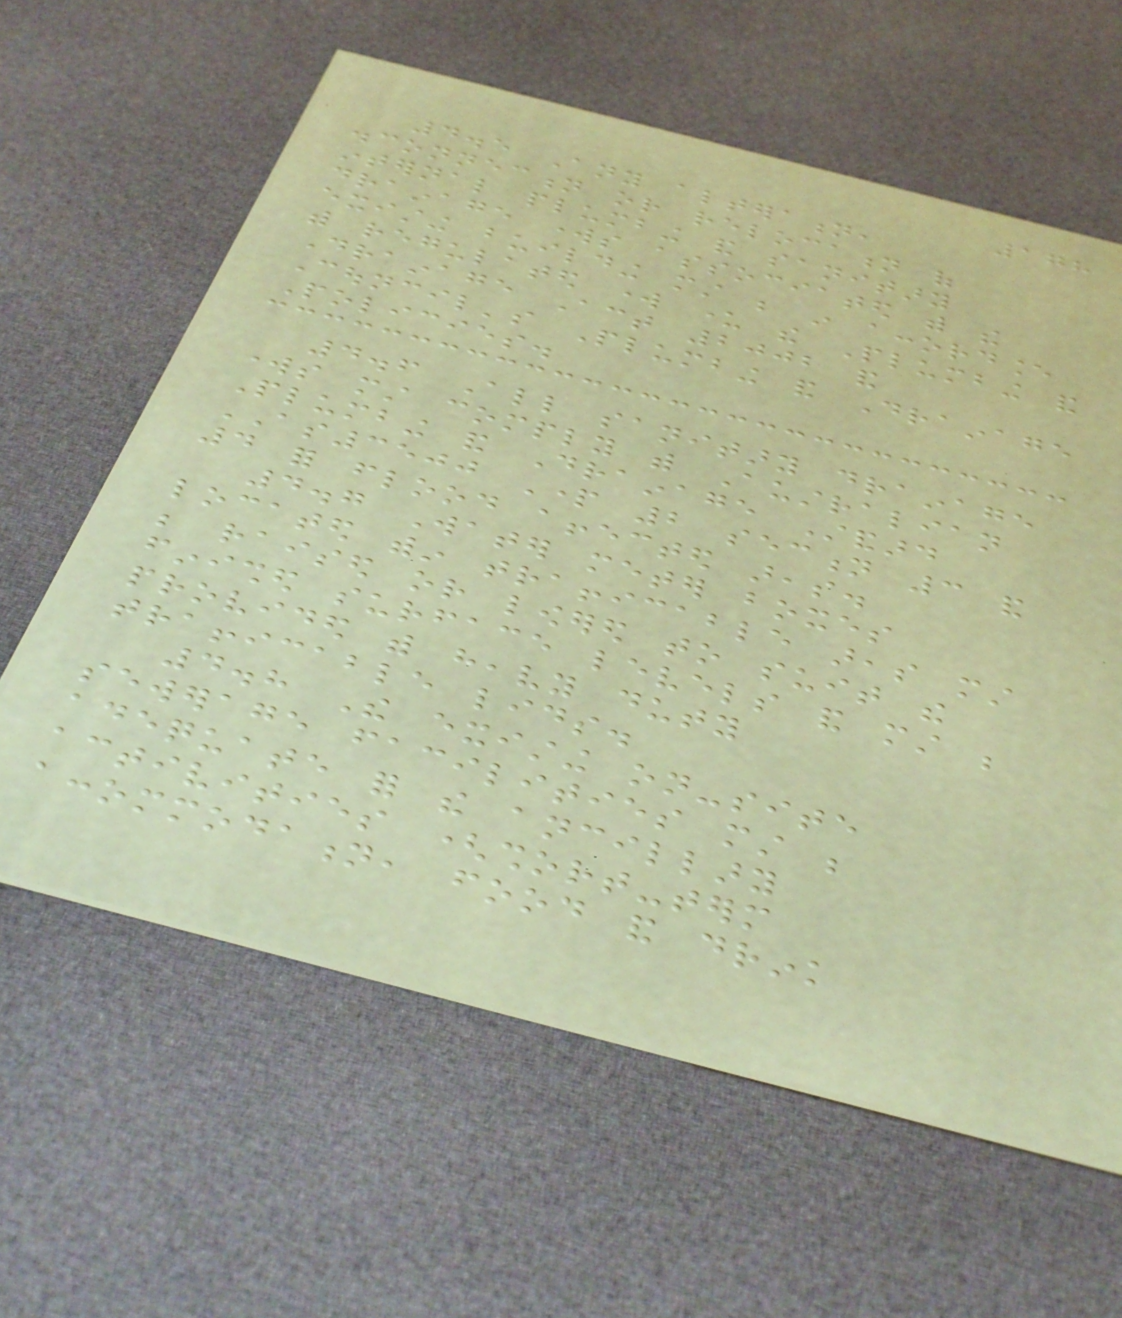178
4.5 Any alteration,
disconnection or relocation of
internal plumbing and sanitary
drainage works associated with the
existing building must be in accordance
with regulated work under the Plumbing and
Drainage Act 2002 and
Council's Plumbing and Drainage
Policies.
4.6 All sanitary drainage
works must comply with Australian
Plumbing and Drainage Standard
AS3500 Part 2 section 3 and
4 for flood affected areas.
4.7 Water meter boxes
located within trafficable areas must
be raised or lowered to suit the
finished surface levels and must be
provided with heavy duty
trafficable lids.
4.8 The existing on-site
sewerage facilities must be
adequate for the ancillary
activities (short-term
accommodation, food and drink
